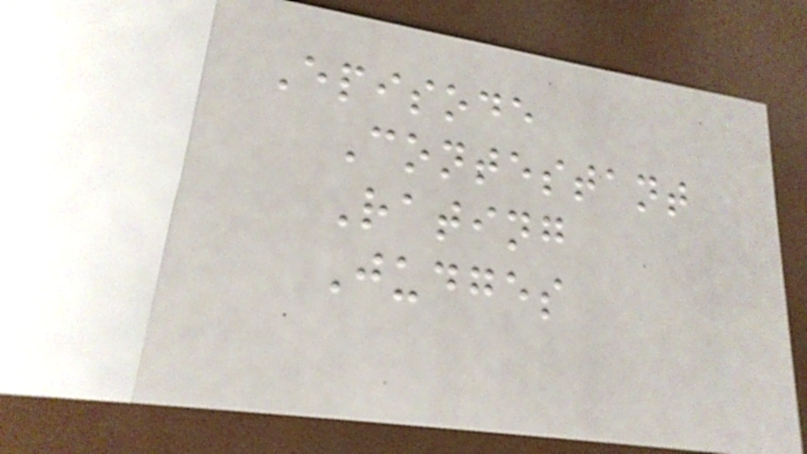Episode
Contestant
Rating
Judges
